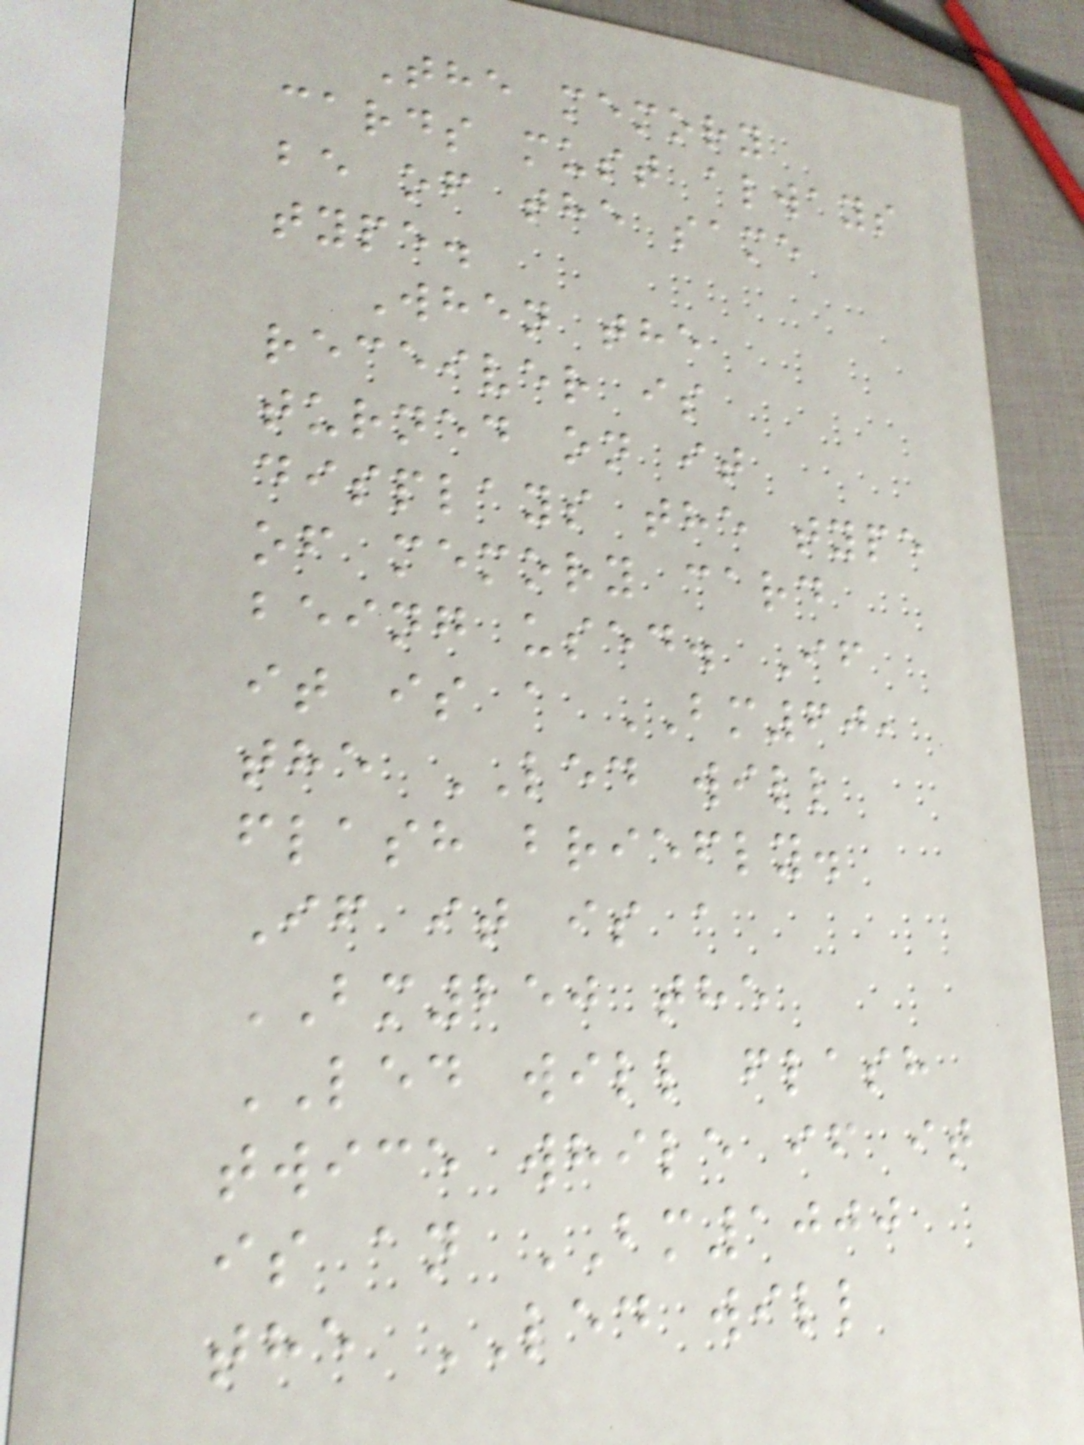The memory
cards must always
be of the same
type.
When the
receiver is
turned on it
displays the type
of memory card
being used. If
it is a BM60,
the LED will
flash briefly.
If it is a
BM250 the
LED will flash
twice while if it
is an BM1000
the LED will
